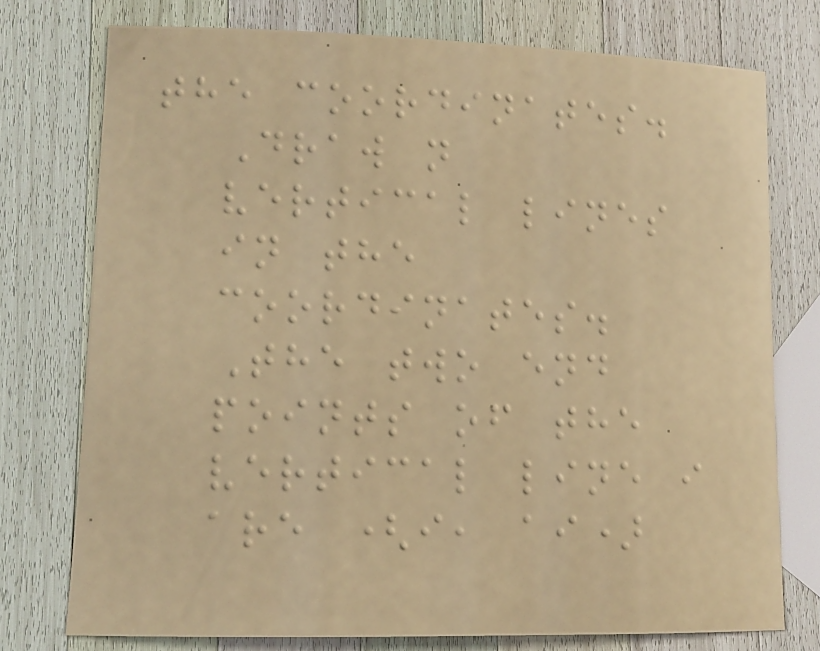the coordinates.
Draw n
vertical lines
in the
coordinates.
The two end
points of the
vertical line i
are (i, ai)
